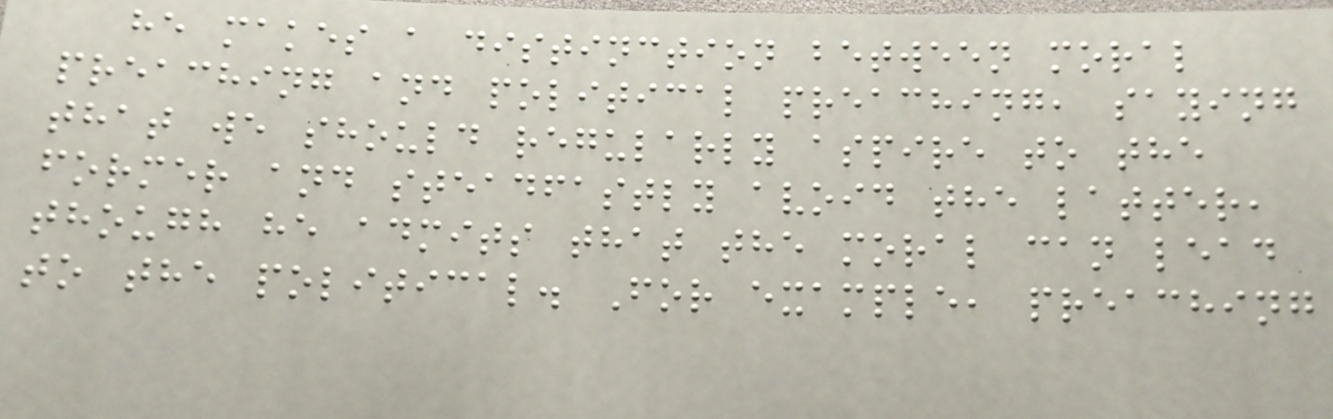he makes a distinction between moral
preaching and political preaching, saying
that we should regularly aspire to the
former and steadfastly avoid the latter,
though he admits that the moral can lead
to the political. For example, preaching
